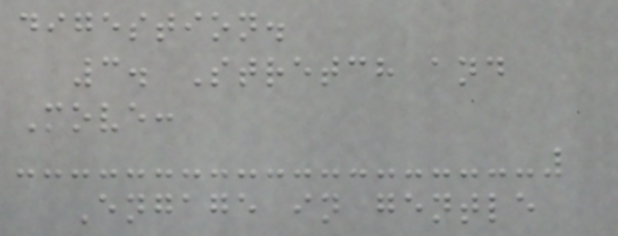digestion.
3. Stretch and
Move:
Engage in gentle
